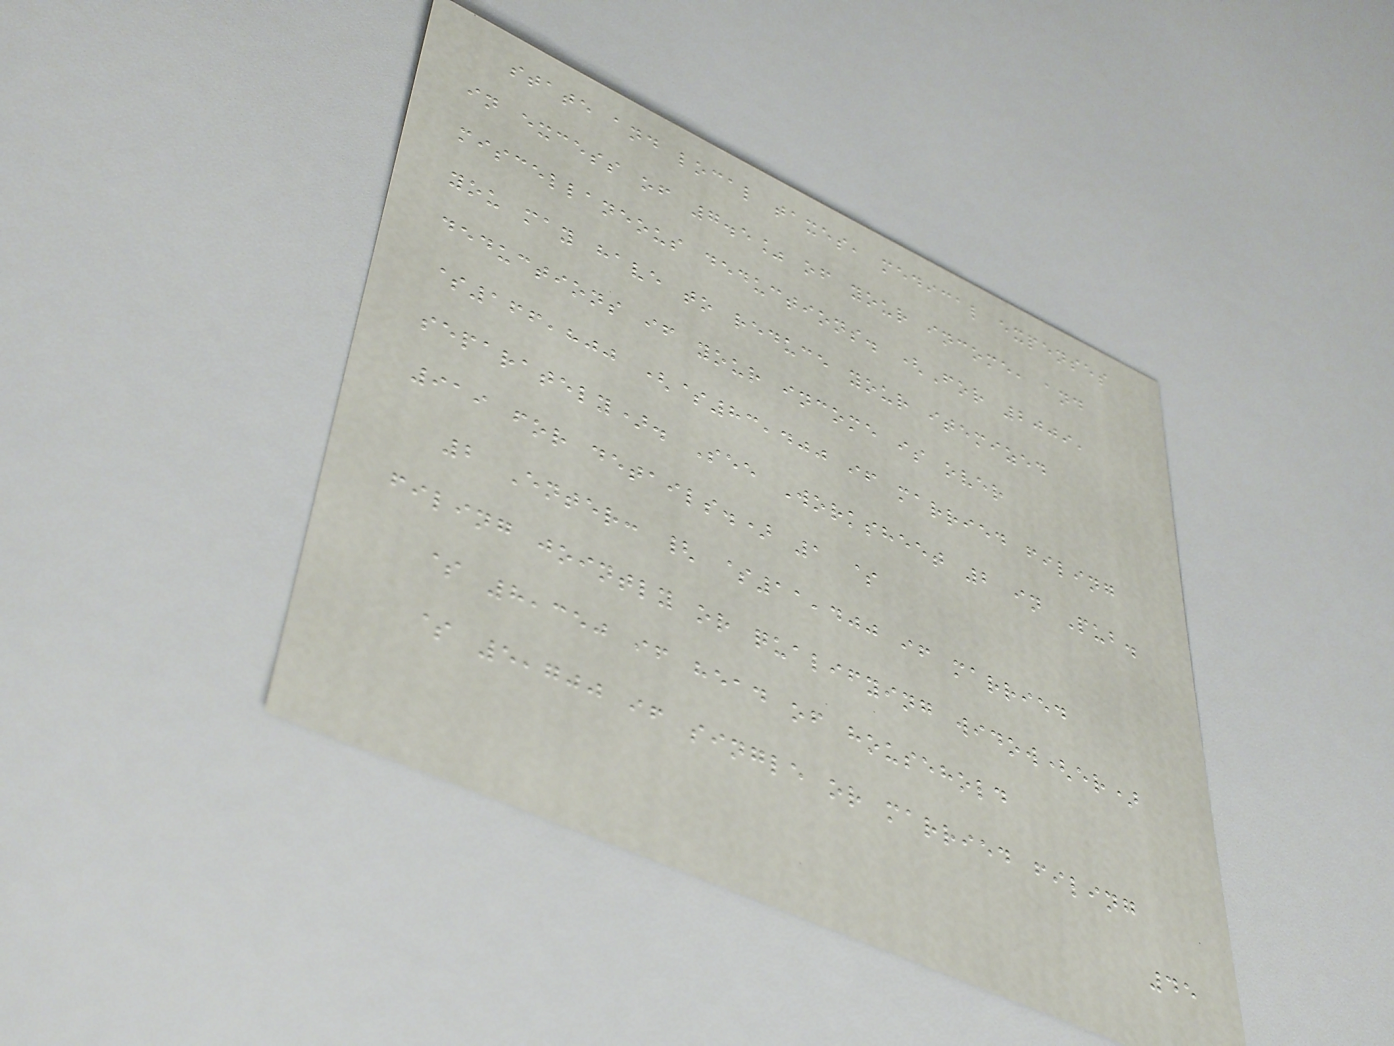state and local taxes, medical expenses
in excess of 7.5% of your income, and
miscellaneous deductions. (For 2009,
you may have to reduce your itemized
deductions if your income is over
$166,800 ($83,400 if married filing
separately). See Worksheet 2 in Pub.
919 for details.) 1 $
2 Enter: { $11,400 if married
filing jointly or qualifying widow(er)
$ 8,350 if head of household
$ 5,700 if single or married filing
45
